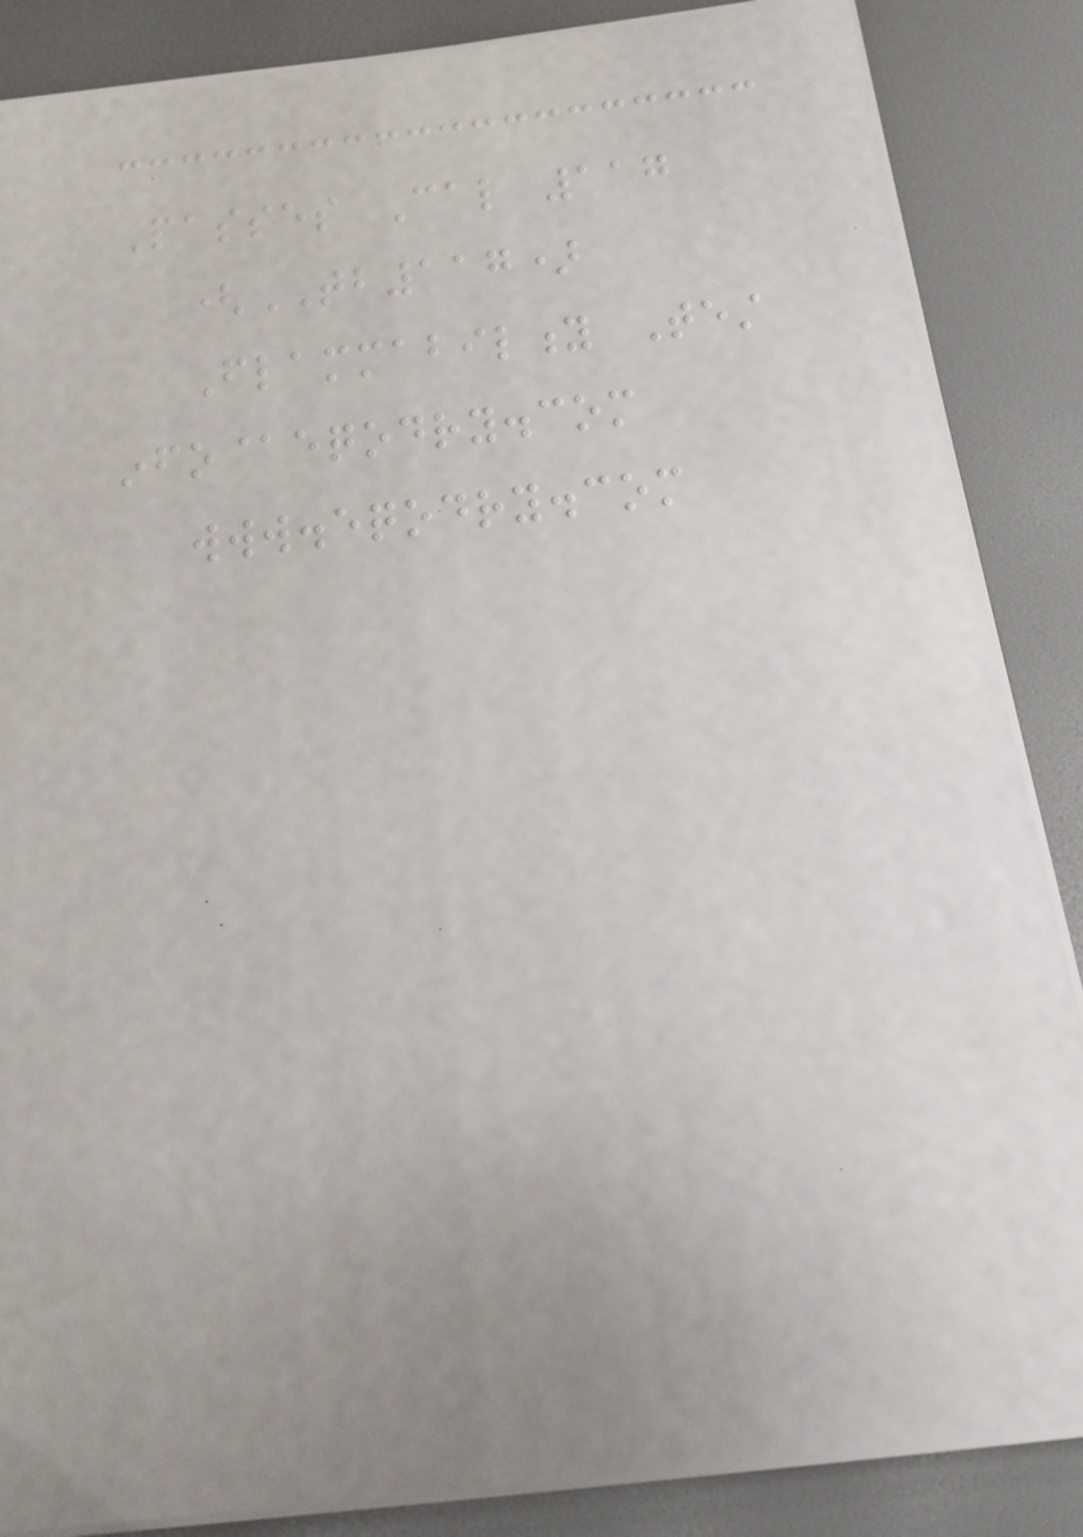Passes Cal 117
(TB117)
Flammability Test
info@eqodry.com
www.eqodry.com
